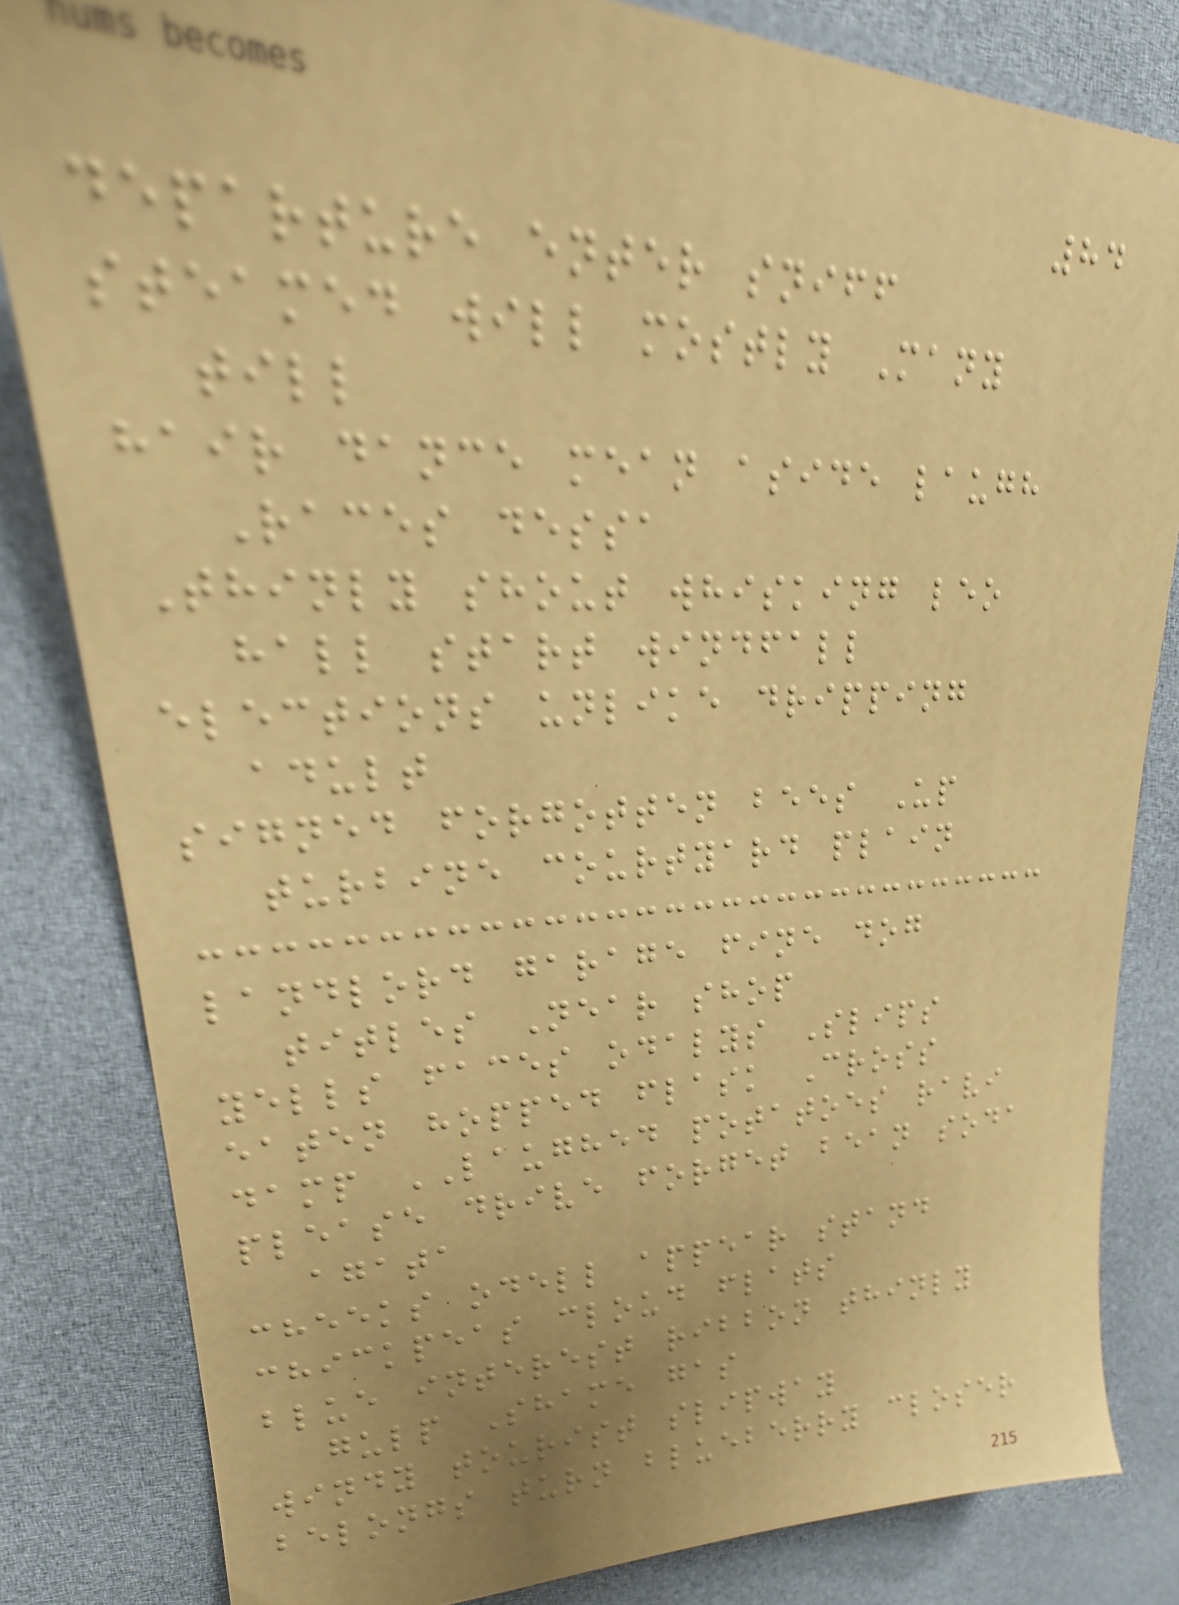84
departure enter sniff
steamed will mostly Many
till
hair dance mean aside laugh
Races dessa
Thinly shout whisking leo
hall start windfall
elections unlike dripping
adult
signed forgotten bees Up
turbine courtyard plain
landlord garage fine dog
titles Near shop
yells faces odalys Slips
eaten hopped flask Cross
damp LAUGHED potatoes ravi
please drive forget bean soda
agata
cheeks odell appear stand
chickpeas cloud flats
blue interest ribbon thinly
gulp Shame gas
windy tourist slipway
belongs turn blueberry closer
